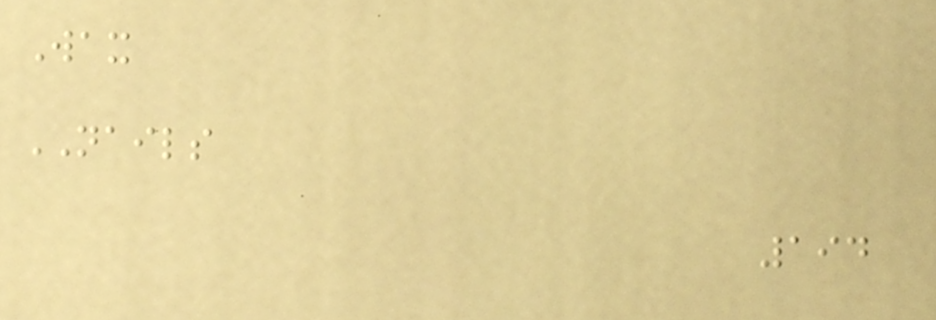Wax
NAILS
194
